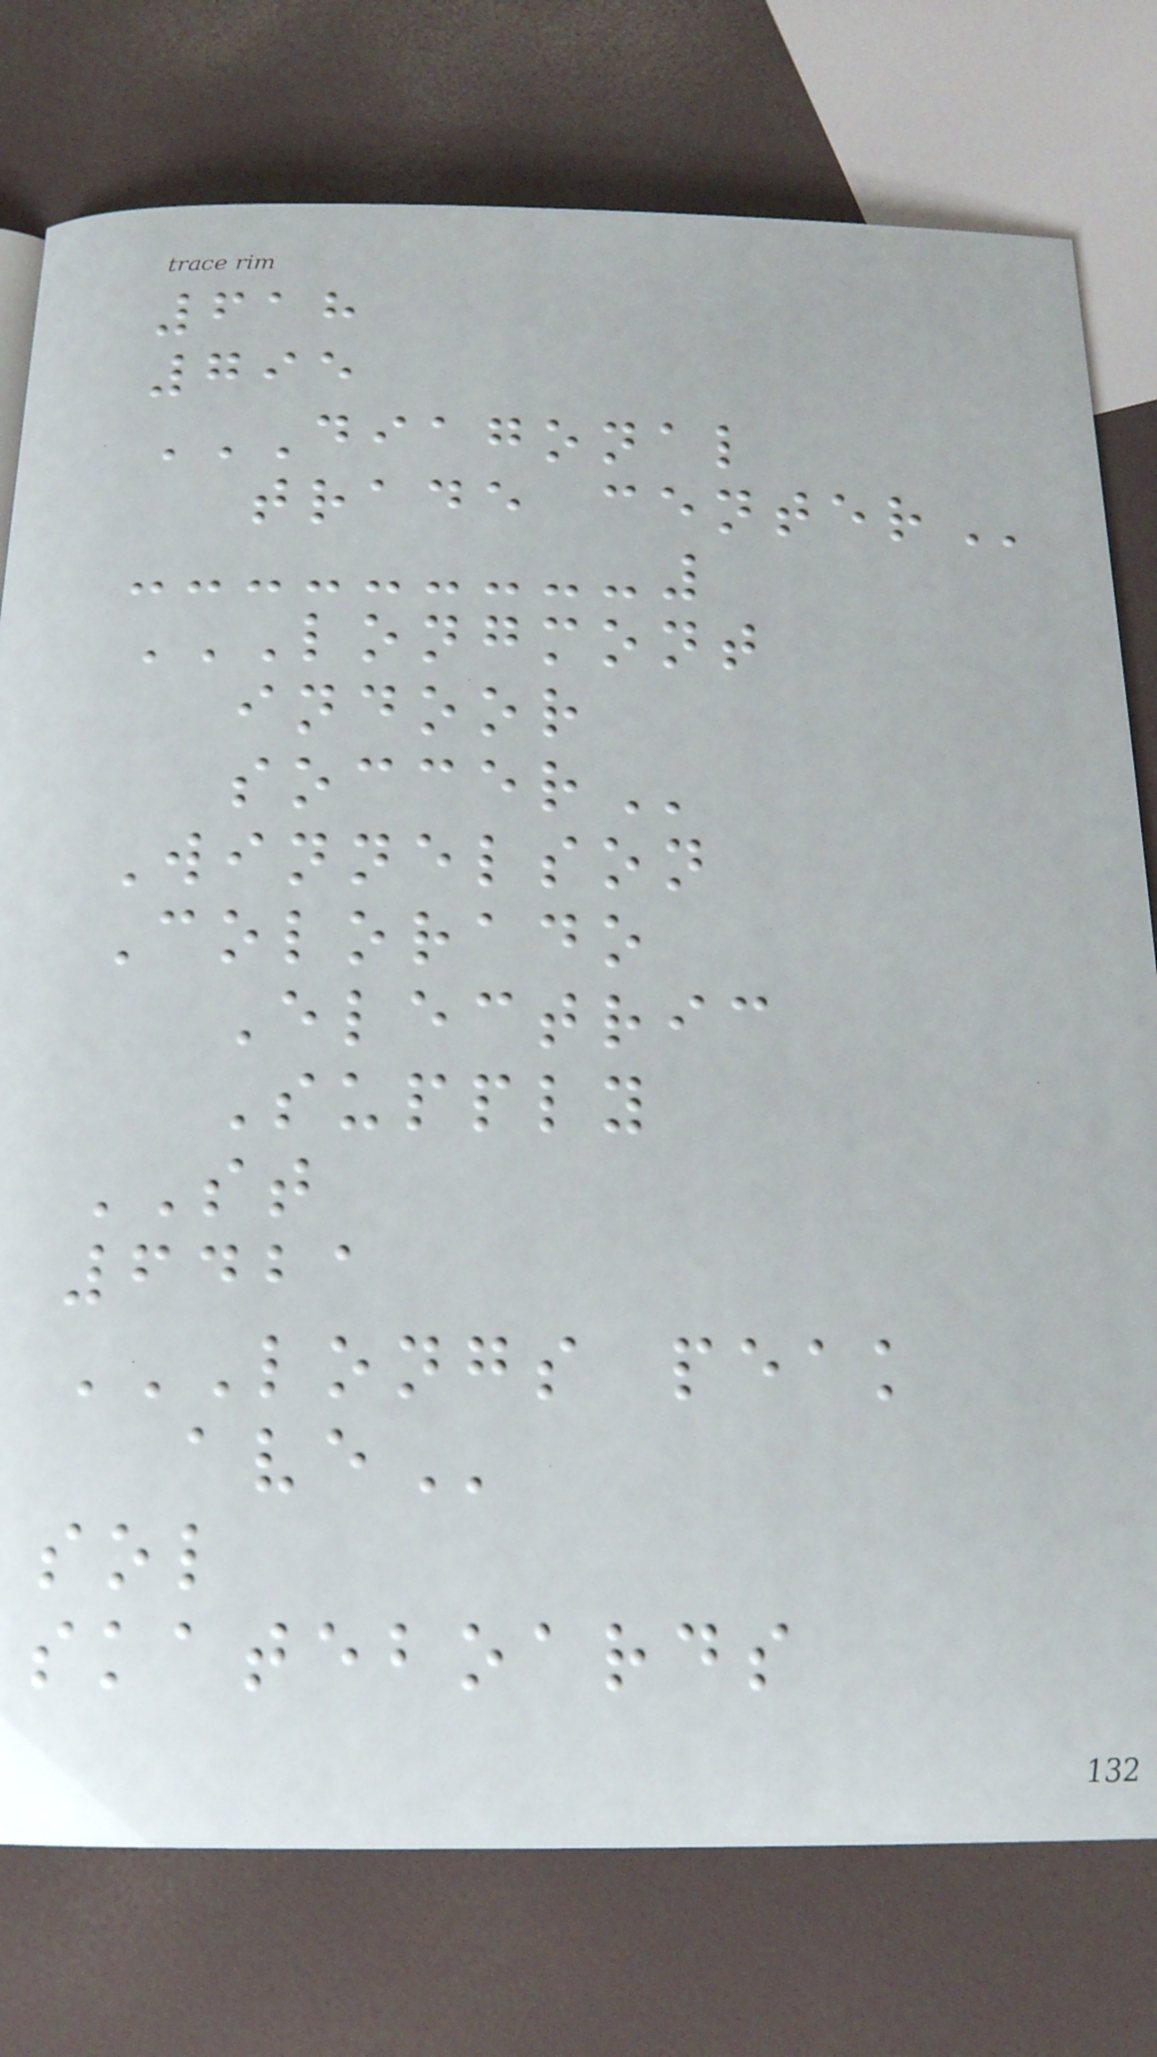618
795
DIAGONAL
TRADE CENTER
LONGMONT
INDOOR
SOCCER
Winnelson
Colorado
Electric
Supply
ST
6421
LONGS PEAK
AVE
sol
skateboards
